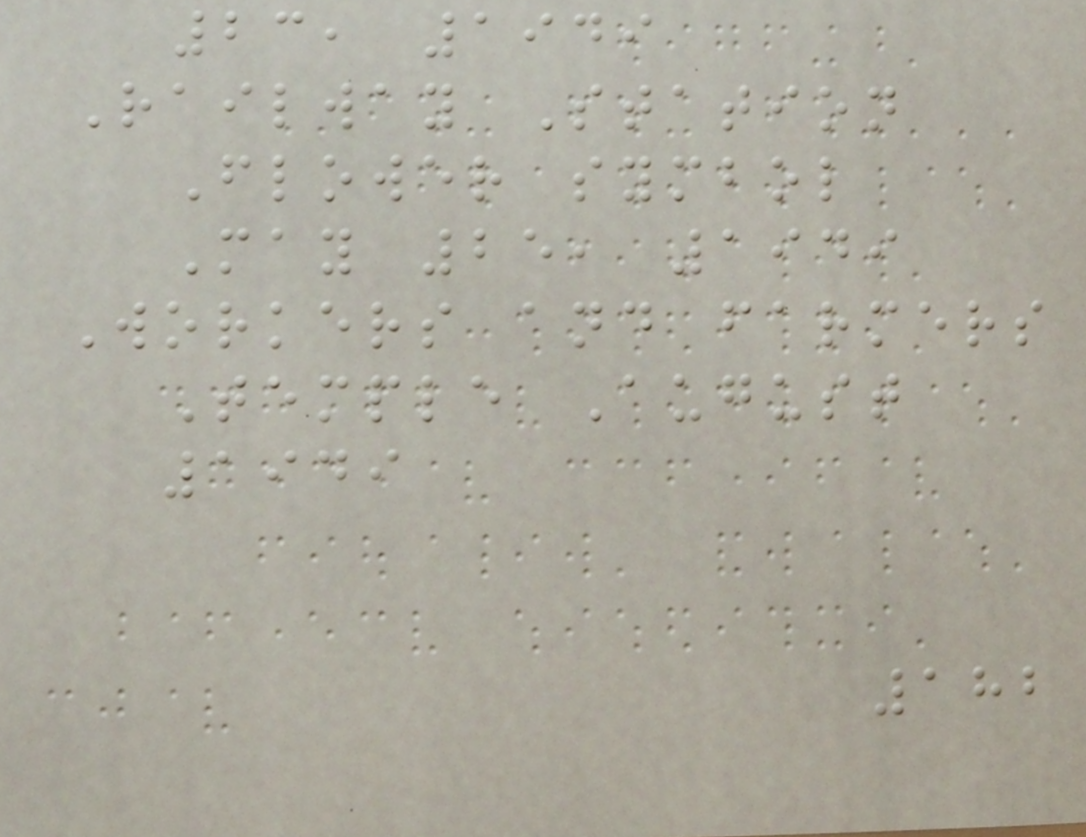23, 1949
Railway Station
Flower symbol
May 25, 1949
Workers and farmers
Temple August
1949
182
